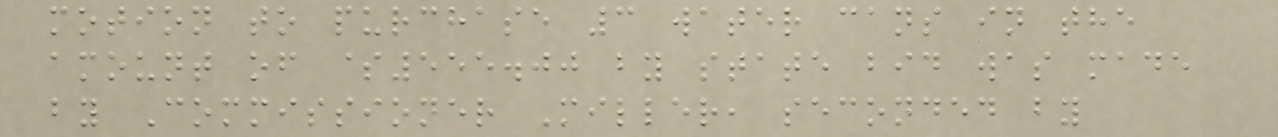motion to purchase 3 water cans in the
amount of $555.00 by state bid was made
by Commissioner Miller, seconded by
